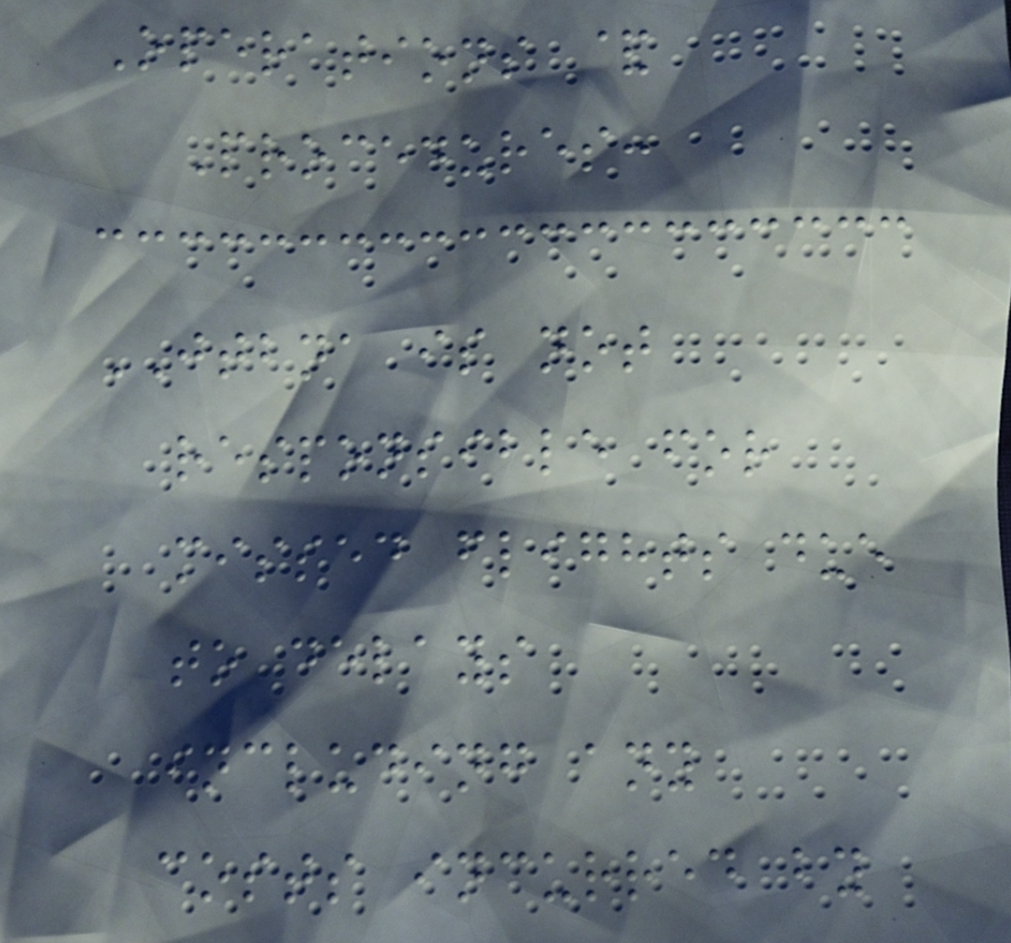Operations &
Procedures:
JTBNA is not
responsible for
missed flights due
to delays
including any
costs incurred by
